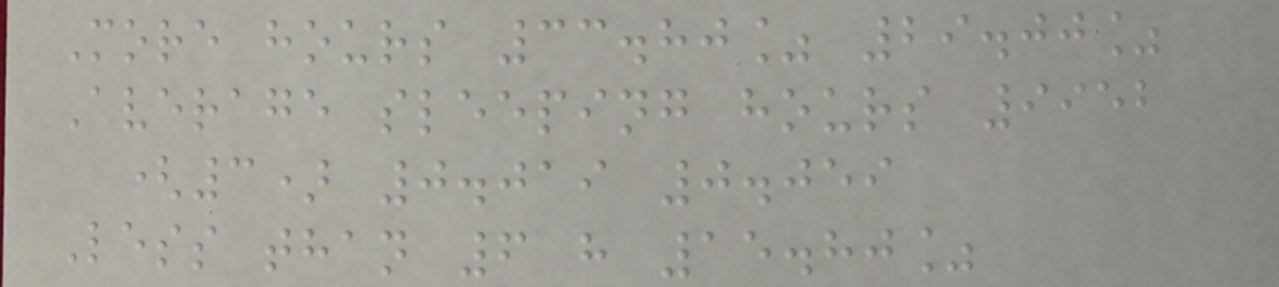More hours 33.80% 29.00%
Average sleeping hours 9952
(3) 0.019 0.059
Less than 6 h 15.80%
